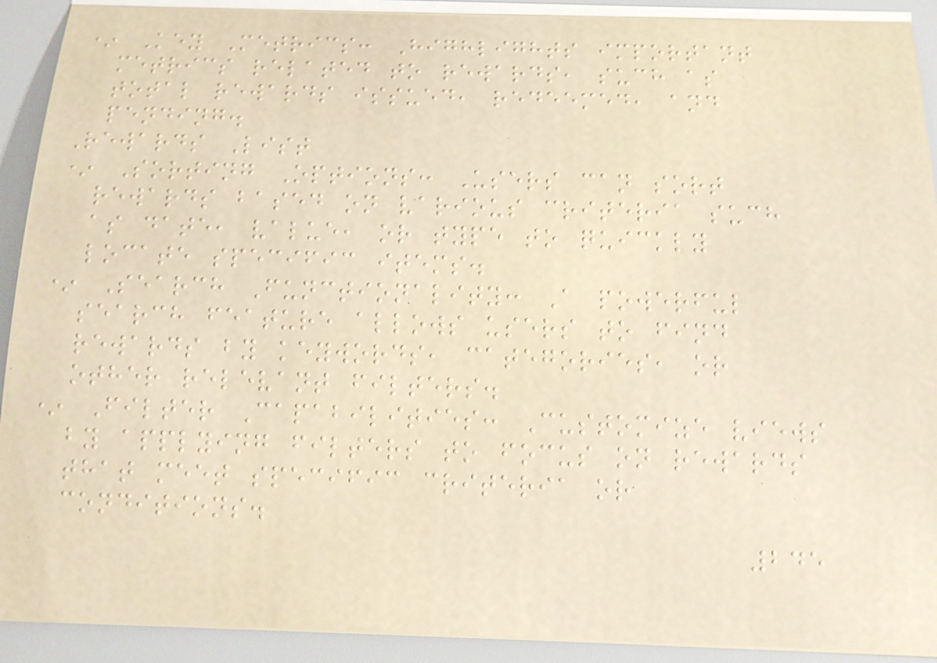* Key Metrics: Highlights important
metrics related to rewards, such as
total rewards issued, redeemed, and
pending.
Rewards List
* Sorting Options: Users can sort
rewards based on various criteria such
as date, value, or type to quickly
locate specific items.
* Search Functionality: A powerful
search feature allows users to find
rewards by keywords, categories, or
other relevant filters.
* Filter Capabilities: Customize views
by applying filters to focus on rewards
that meet specific criteria or
conditions.
245
